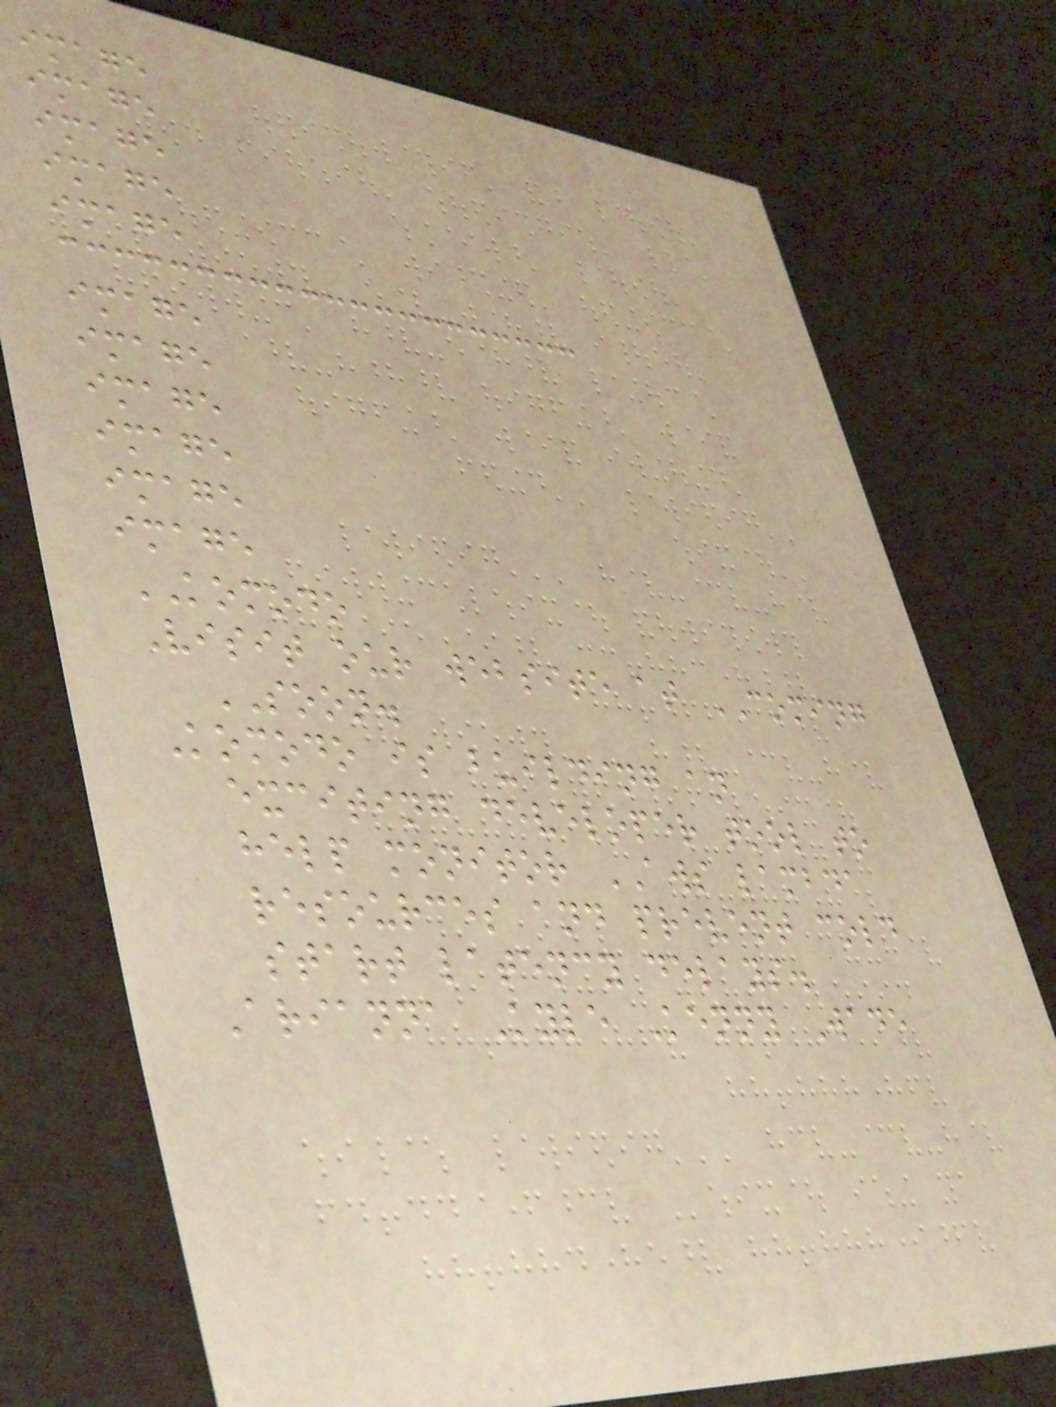image
image
image
image
image
image
image
image
image
image
image
KOMODO
Visit our website at COMING
SOON.
Komodo is building an
exciting developer tool to
help monitor AWS lambda
resources and prevent cold
start latency delays.
Arianna Kyle Kenny Wade
